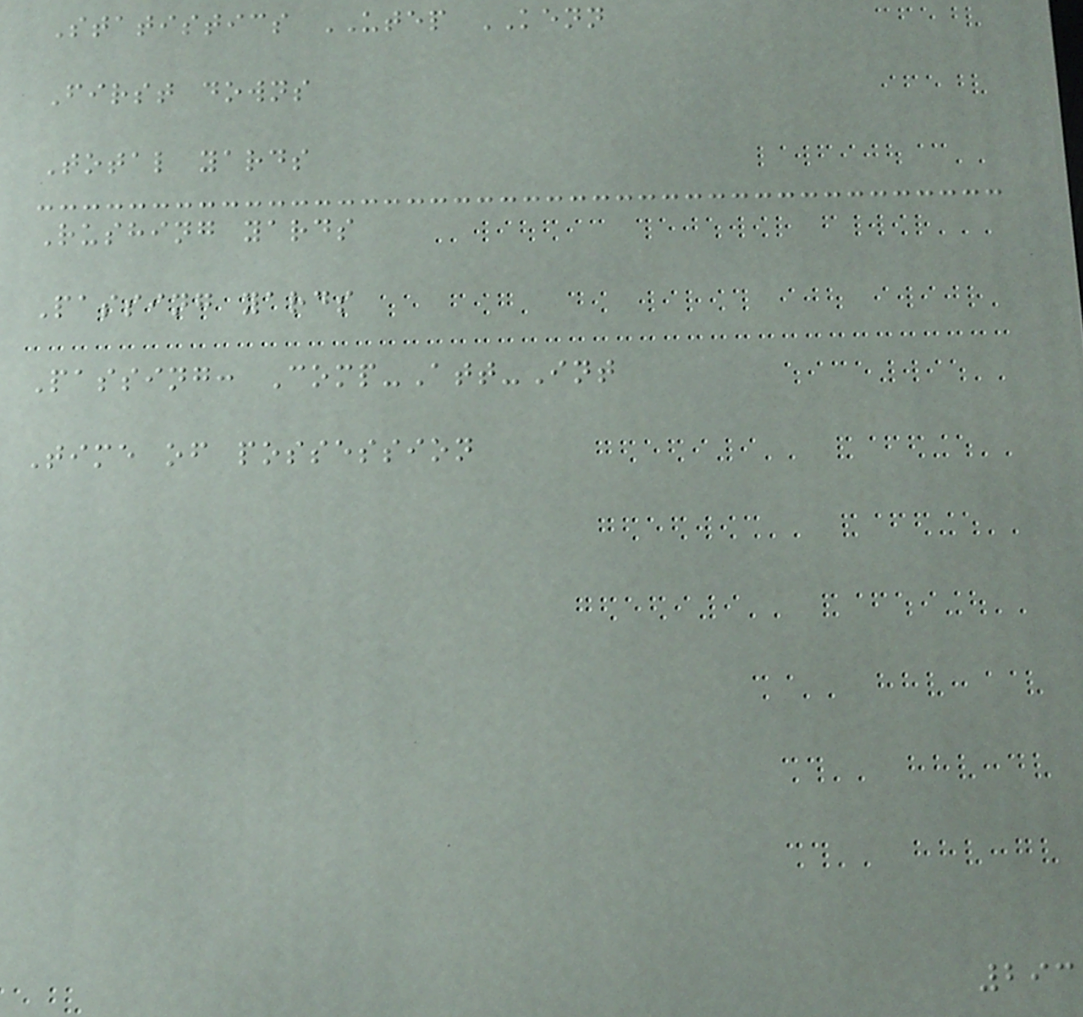Statistics UTEP KENN
First downs
Total yards
Rushing yards
Passing yards
Passing: Comp-Att-Int
Time of possession
293
